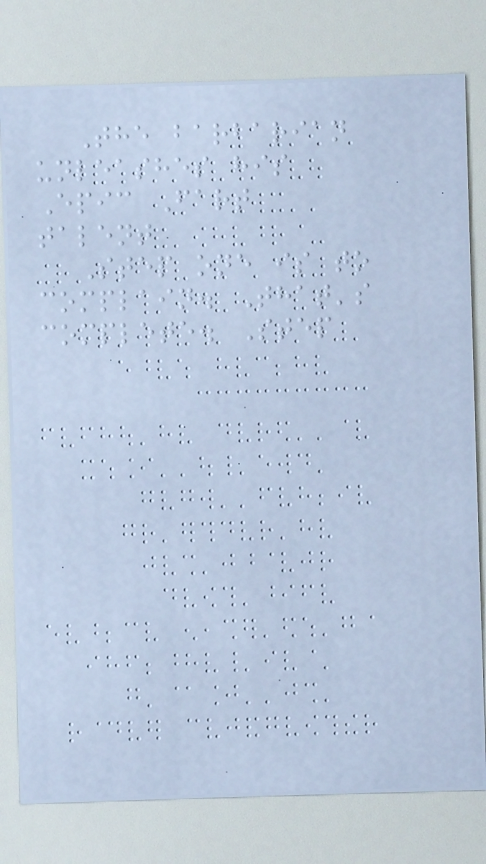The barbarian
unleashes his
Epic Fart
talent
Step one is to
complain. That's
complete. Step
